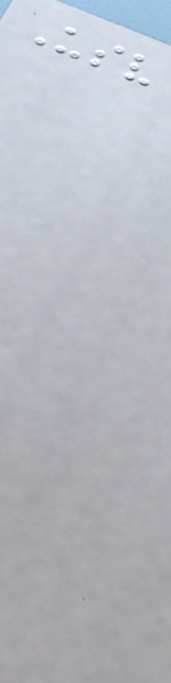Usv
